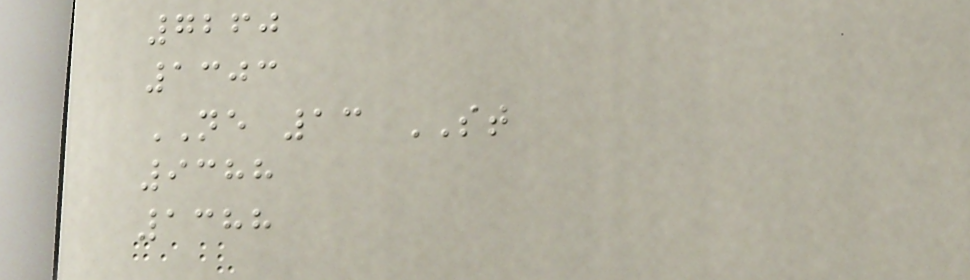7260
1303
NE 13 ST
9388
1388
